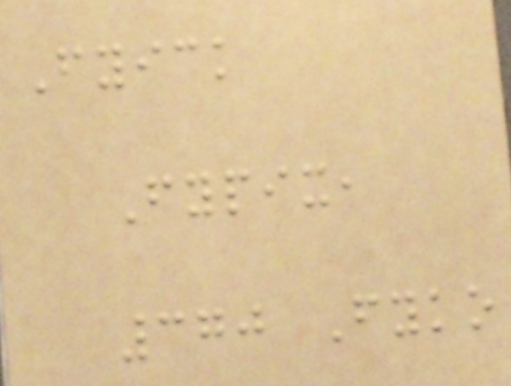Fyick
Fypix,
370 Fyko
